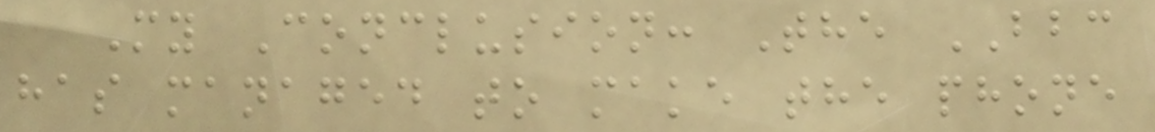My Conclusion: The BBC
has managed to make the phone
